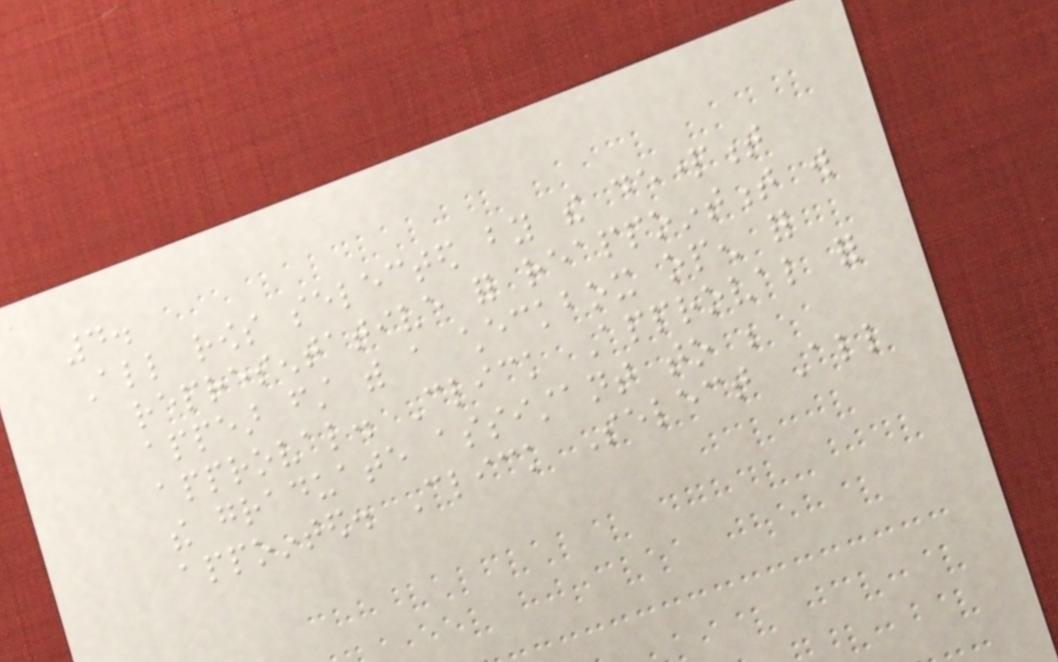4.
All rows selected by the department
representative for reappointment will
appear first with a checkbox open for
approval. Click Approval for
the graduate assistant to be
appointed. Click Select All
